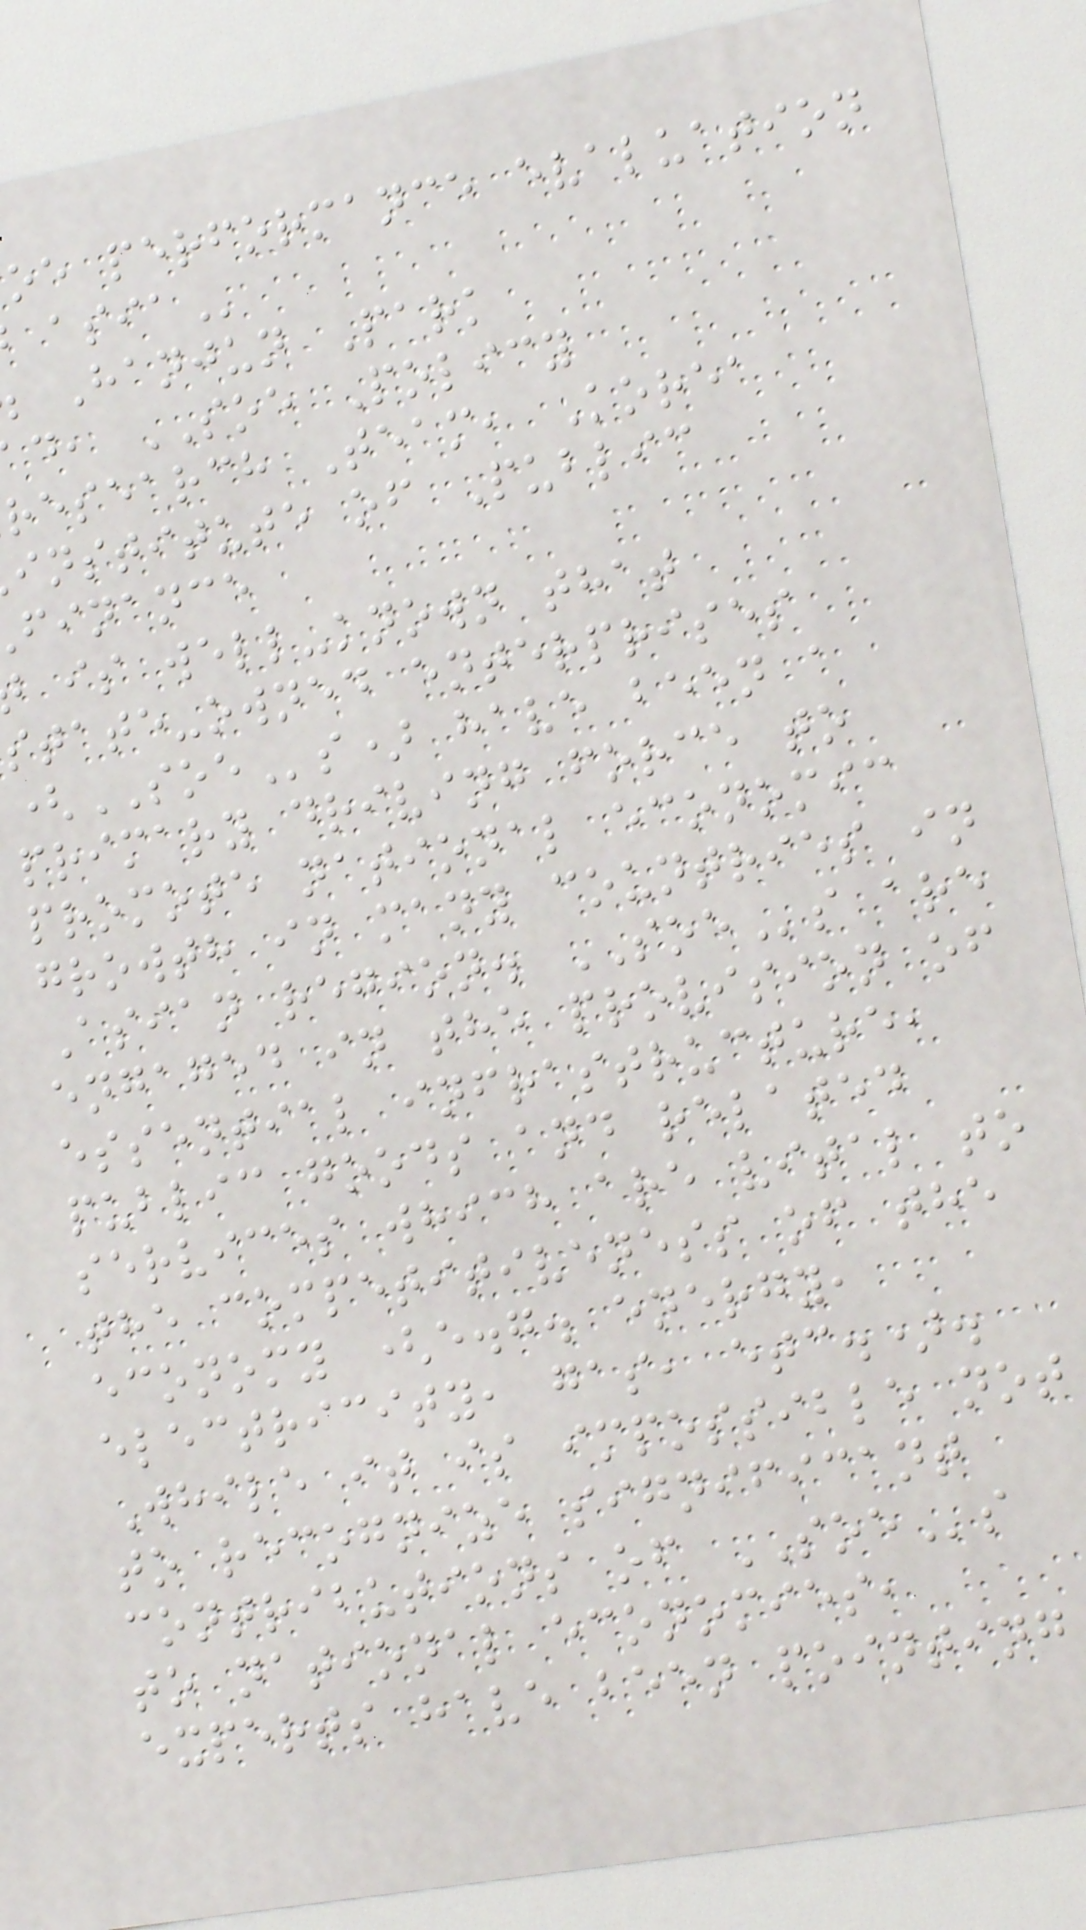oe performance evaluation
Hanjun Park
d, SOE Policy
research Team, Korea
institute of Public
finance
is well-known that
state-owned enterprises
(SOEs) have been a
primary driving force to
promote national economic
growth in many countries in
Asian region. SOEs are
engaged in the provision of
essential infrastructure,
public goods and related
services which are vital to
the competitiveness of the
economy (e.g. energy,
electricity, gas, etc.).
While it is impossible not
to recognize significant
contributions of SOEs
to national economies,
experts have been pointing
